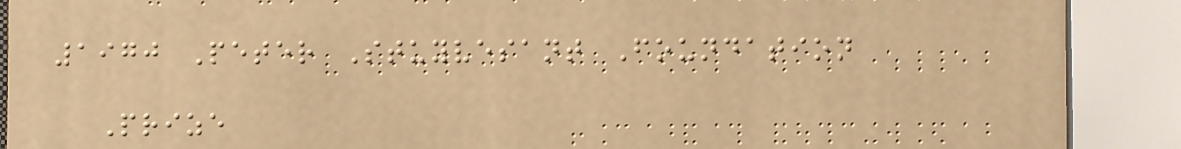1970 Peter Stuyvesant Foundation
Prize
